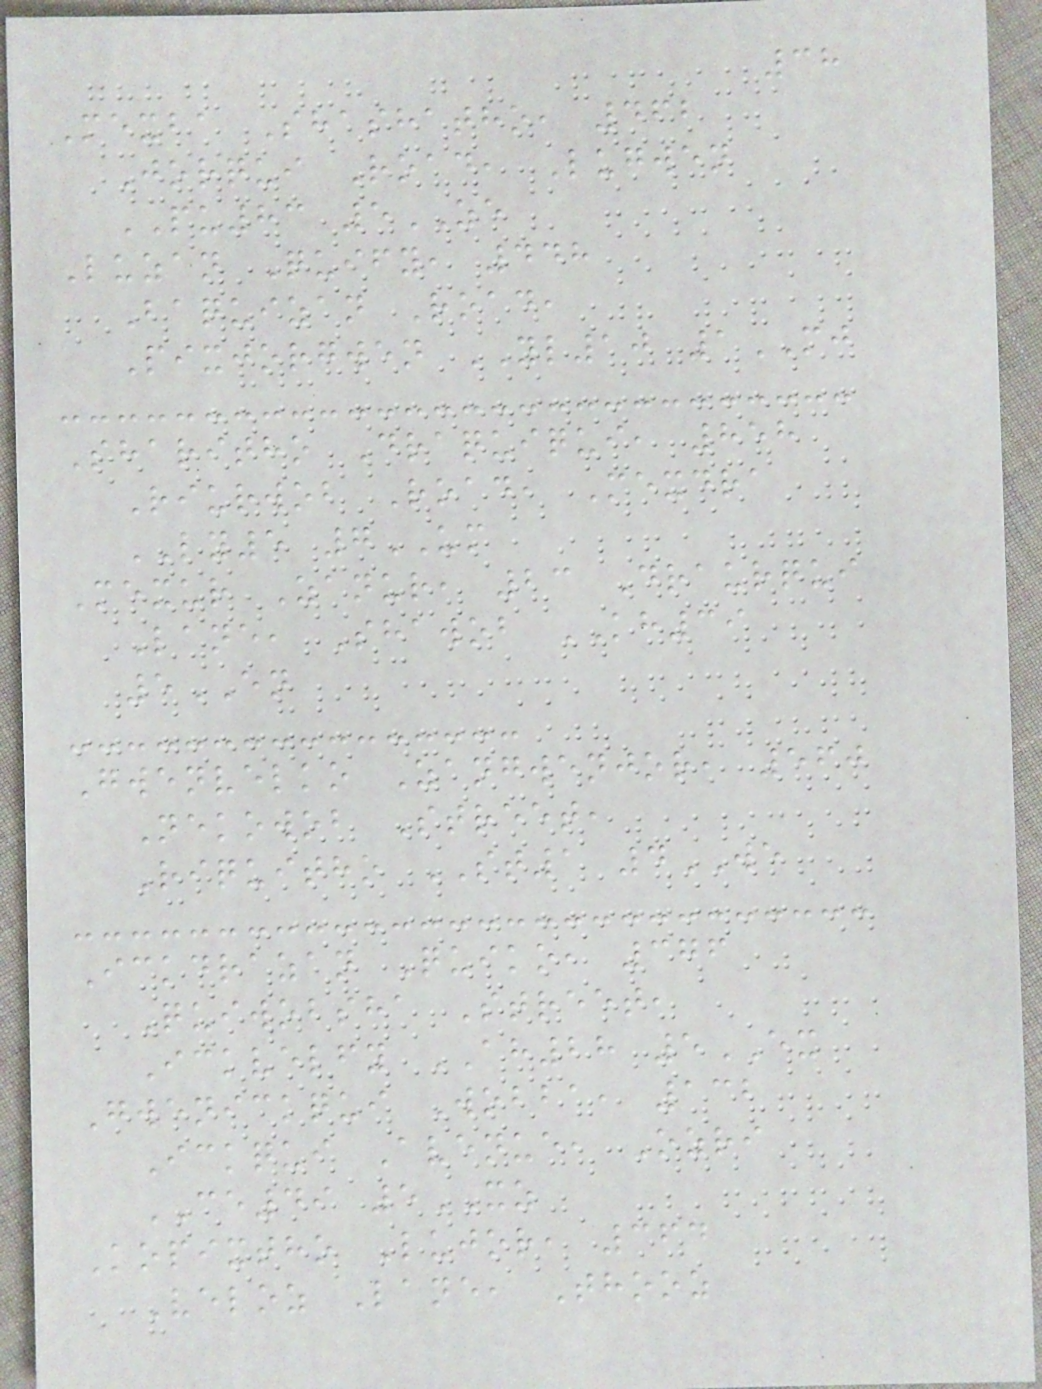38
Mexba Shashatho, 462
Jorqui Road, Lugwen
PU83 5ZE
Luzan Quify, 448
Baquizan Road,
Pixjorgwen YL10 1MJ
Sharitho Draquiqui, 858
Riurwob Road, Mexdra
LY5 7UM
Mexur Zanur, 23 Draurqui
Lane, Shawob KH39
5EN
Gwenvelko Zangwenjor, 560
Nekowob Street,
Riquitho ST1 4WE
Ickdrazan Quiko, 376
Quiwobsha Street,
Ickvelfy AH28 5EX
Gwenickqui Wobba, 132
Ickqui Avenue, Ozri
CE49 5XZ
Kopixtho Lujor, 364
Veloz Lane, Thooz
